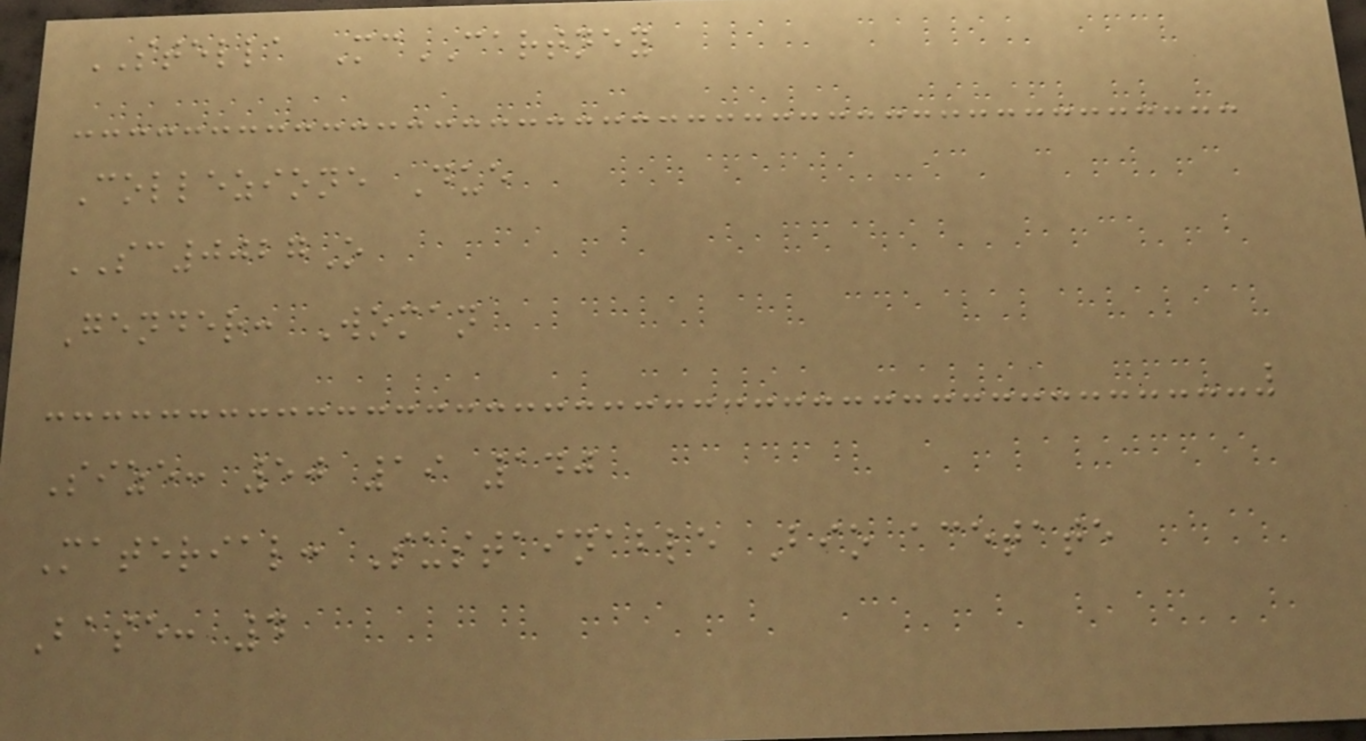STELLA McCARTNEY
Collezione Due
SC0027O
Gender: Woman
Size: 50 19 140
Material: Sustainable Bio acetate
Base: 4
